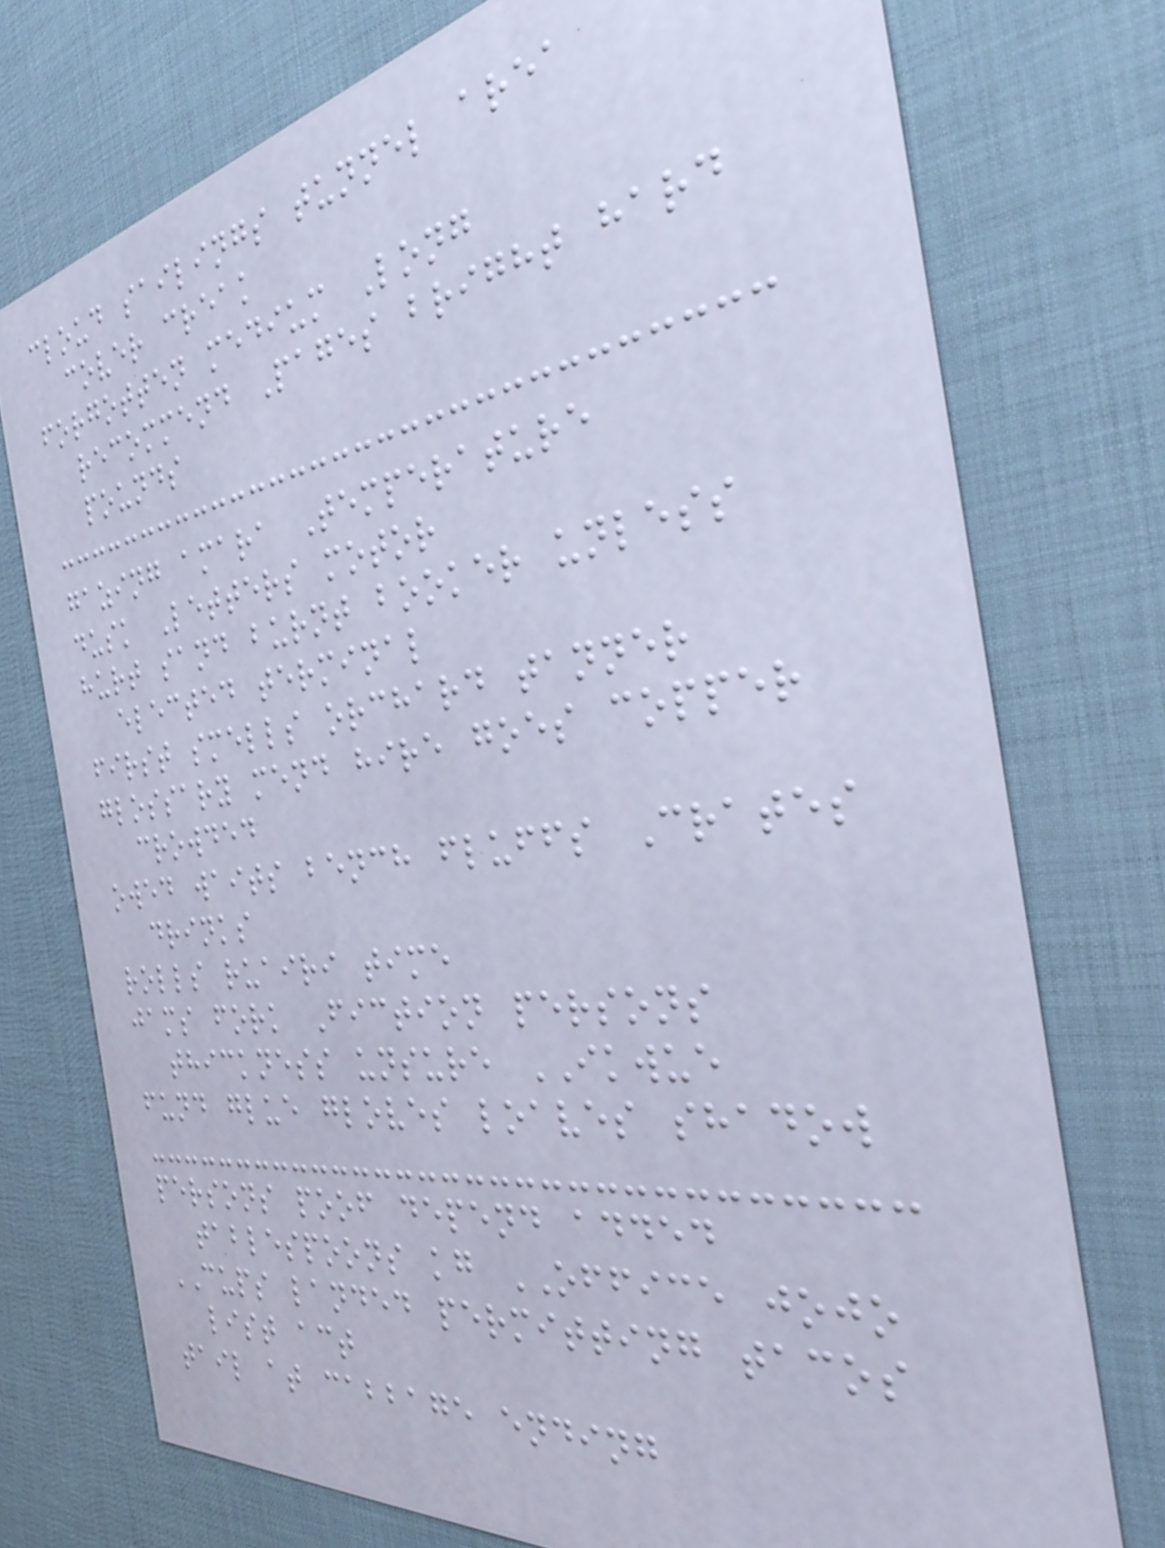cloud sailings tunnel area
cover creak
forgotten medium Long
recommend Pages bright hard
pounds
gazing amara Temperature
dusk Letters motor
hurt sand burnt booker unless
elected terminal
first smells orchard tanner
glossary mend hire goes copper
crowded
owed waits bench fluffs Crates
drinks
rolls ruairi time
jams fork Fiction persons
thickness unsure IKWUE
fund glue gloves loaves shadow
persons poof depend added
tablespoons kg OFFICE jojo
CUPS landed permitting tacos
list act
tail at cabbage ending
